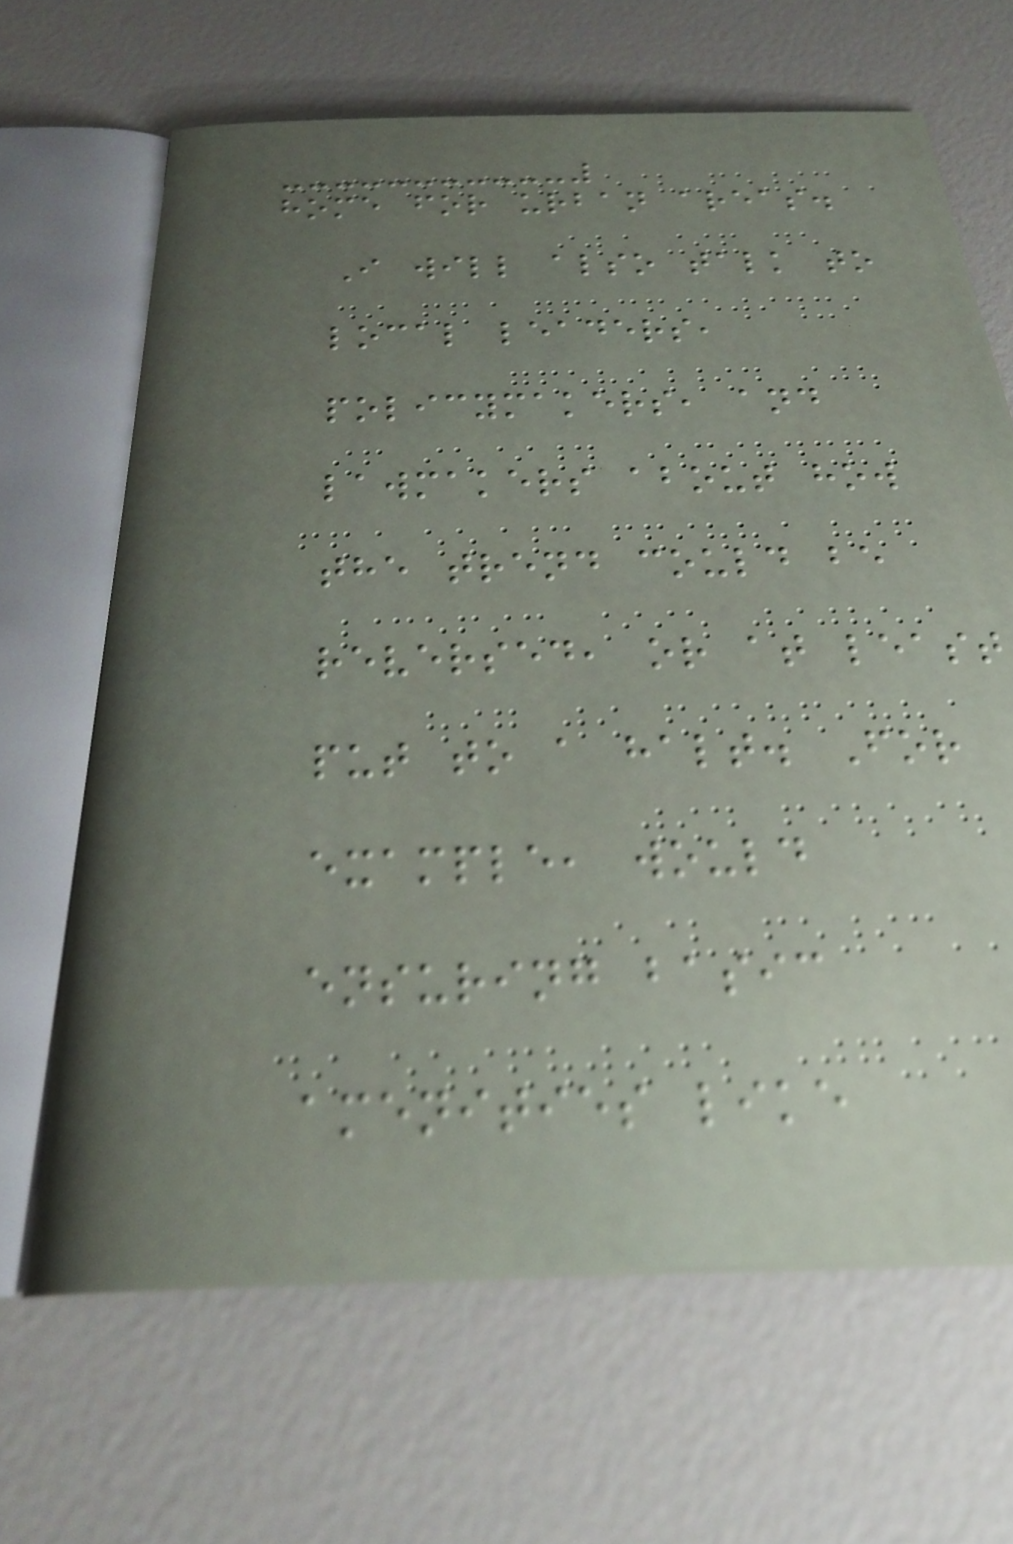home for urban areas.
I will also talk to
local leaders,
policymakers, and
lawmakers about how
the trend could be
reversed, or at least
put to a halt. For
example, would
ensuring basic
amenities like
